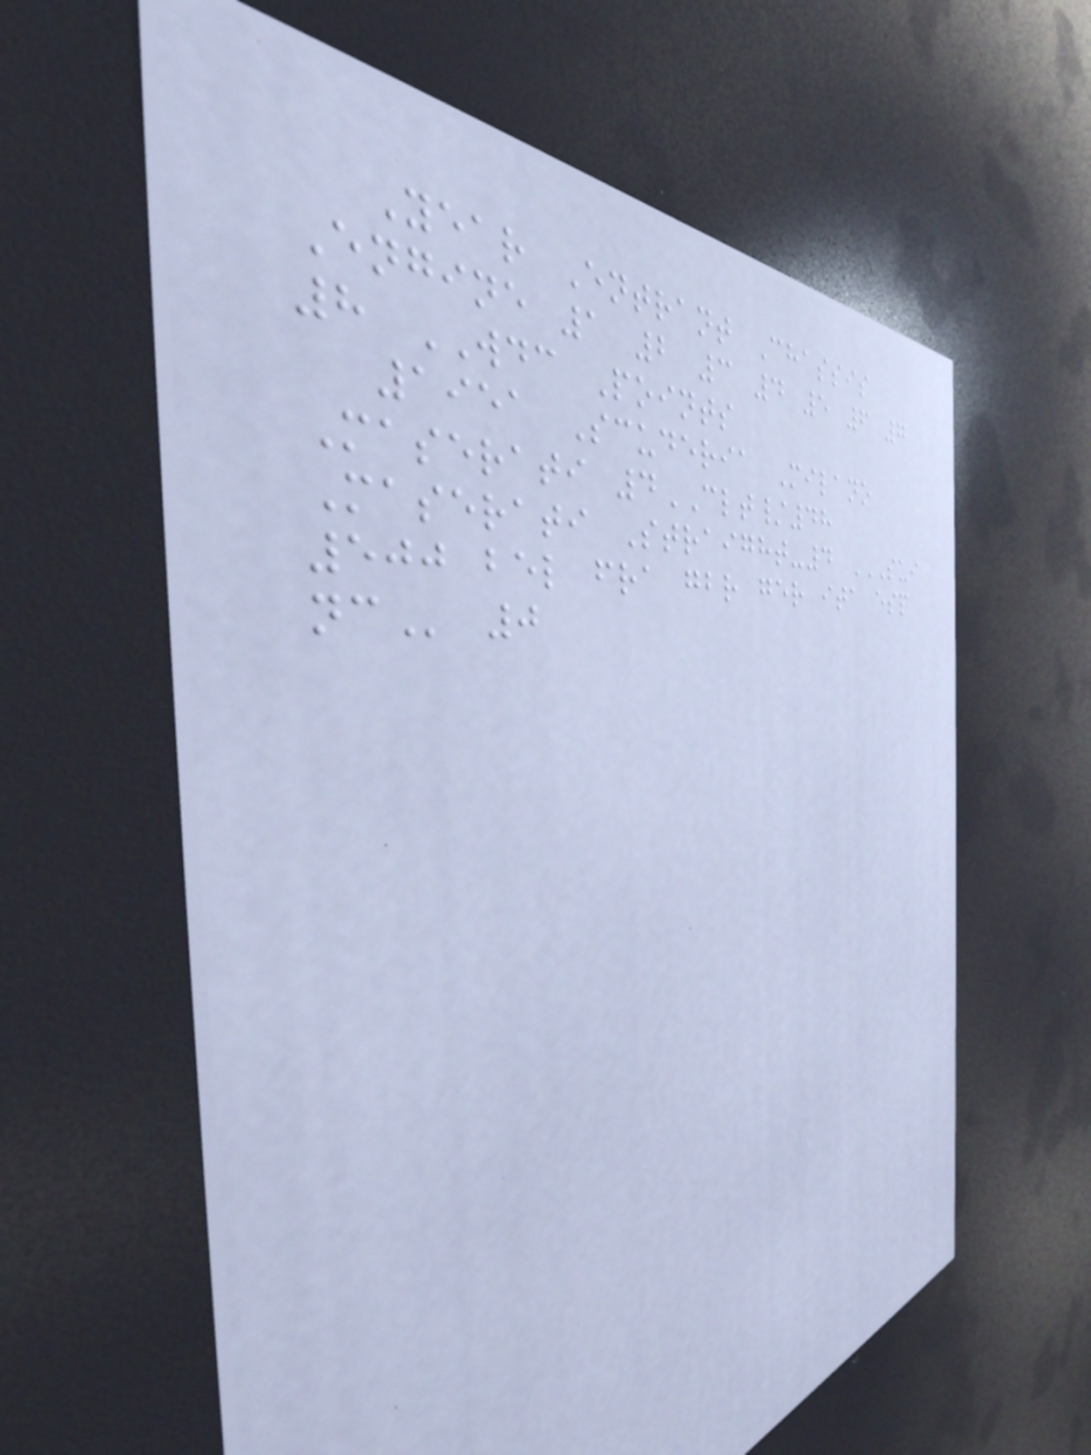Year Entrant Chassis
Engine 1 2 3 4 5 6 7
8 WDC Points
1951 Scuderia Milano
Maserati 4CLT/48
Maserati Straight-4 SUI
500 BEL FRA GBR GER ITA ESP
NC 0
